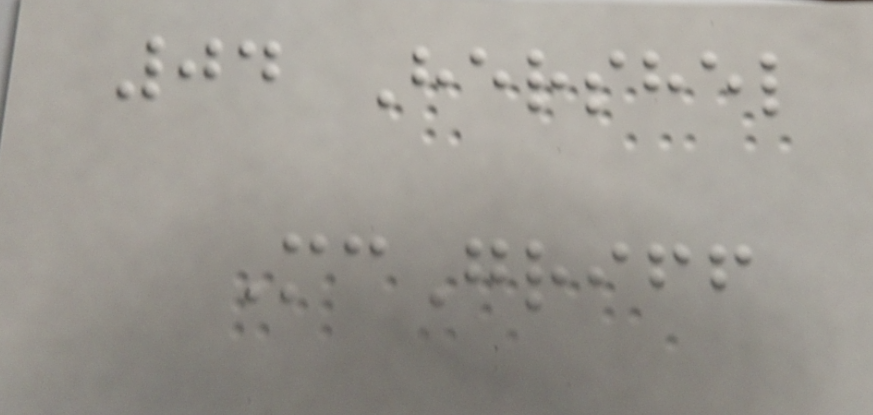04 Hershel
McGriff
